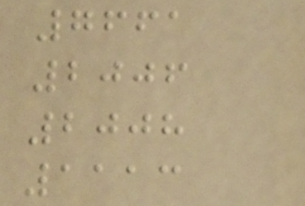7661
2006
2008
1113
